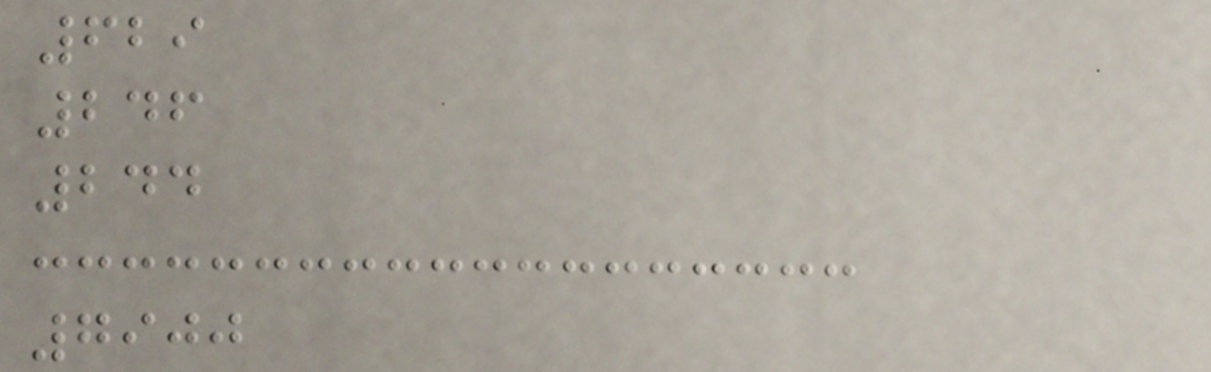629
246
244
7900
